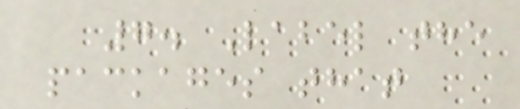7. Label the
packages that
